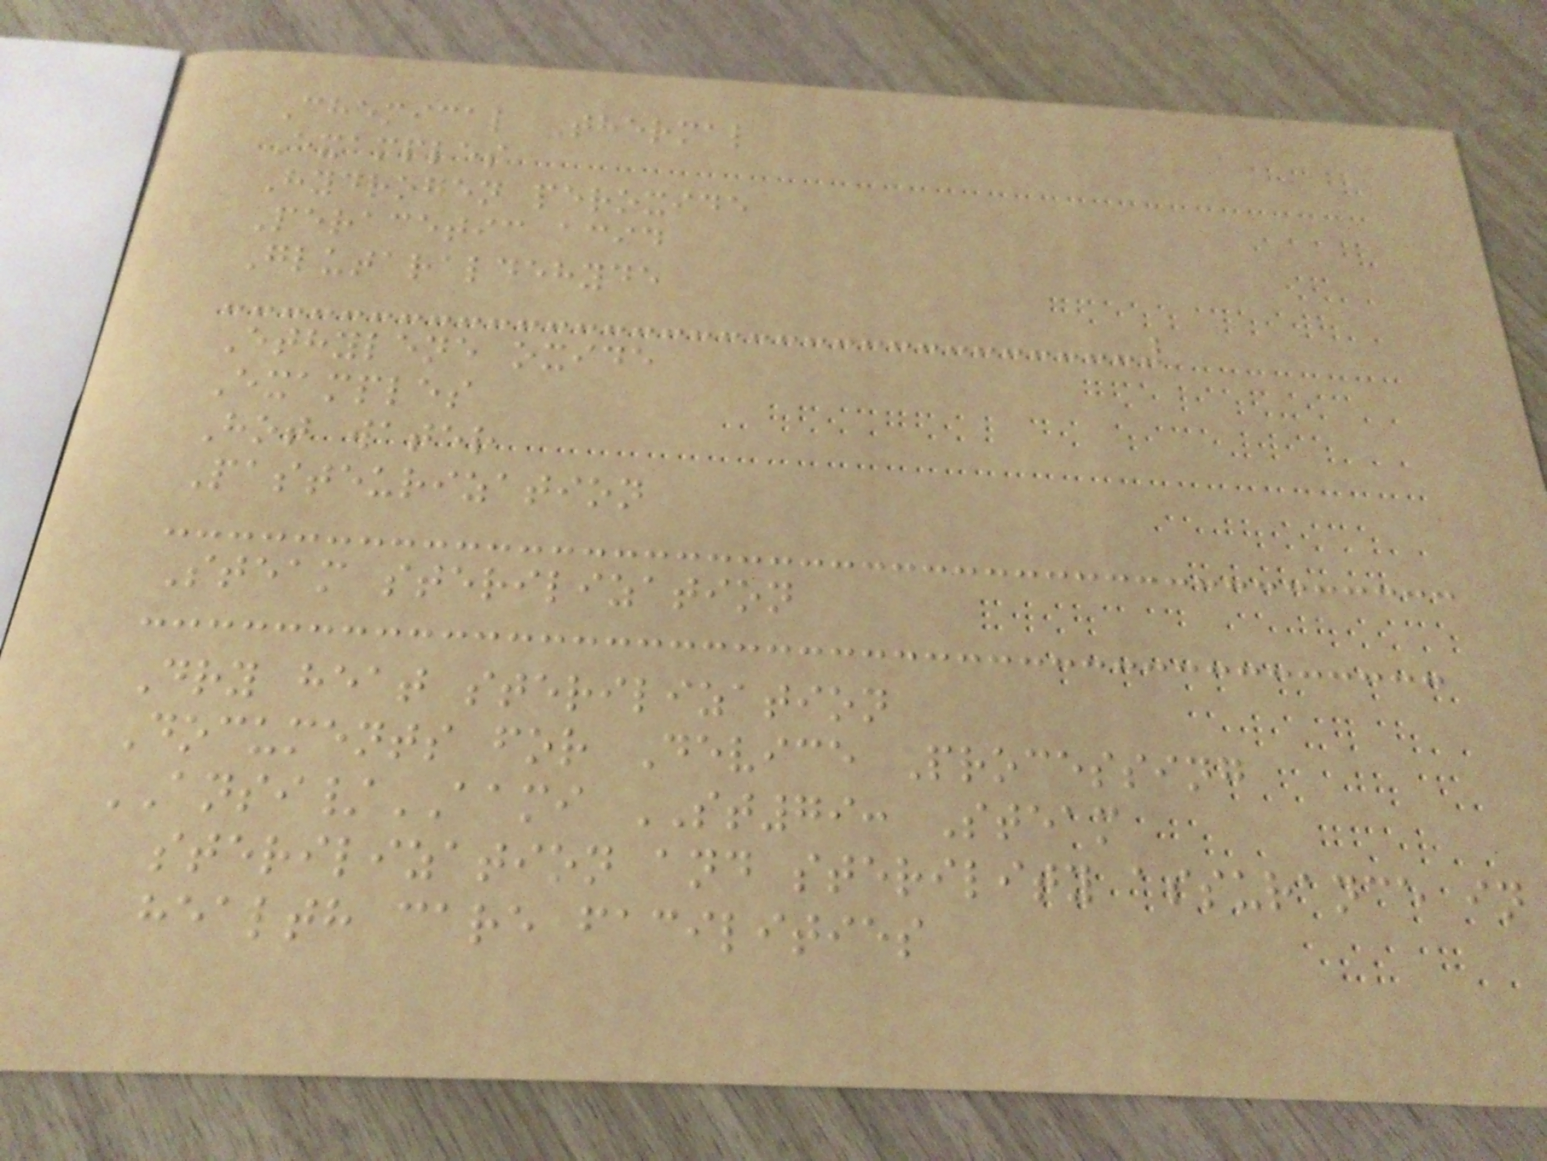Chemical Thermal
Examples
Hydrogen peroxide
Peracetic acid
Glutaraldehyde
Ethylene oxide
Examples
Hot water
Pasteurization
Steam sterilization
Dry heat sterilization
Documents for Device Processing
ANSI/AAMI ST79: Steam
sterilization and sterility assurance in
health care facilities
